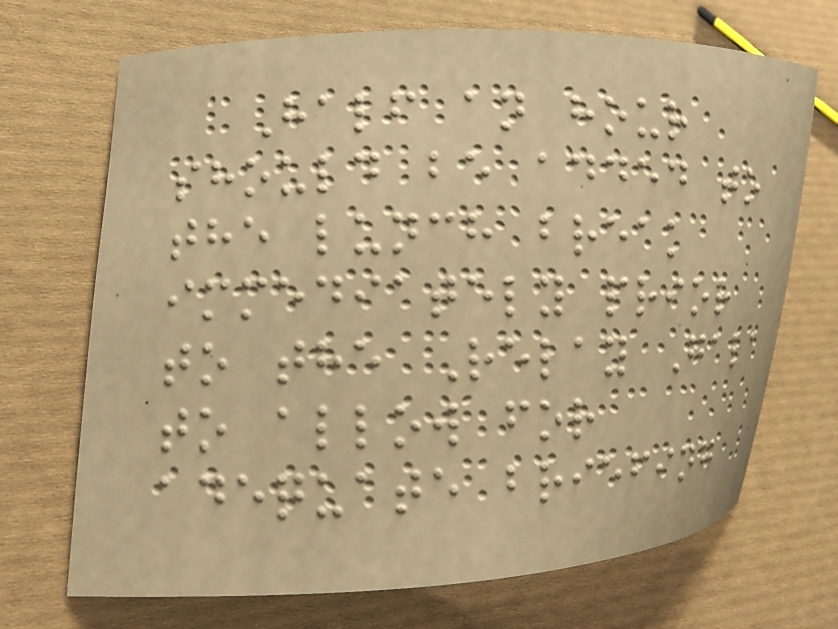Half an hour
should be added to
the lunch break
immediately prior
to the Relay Gala
to allow for
adequate briefing
